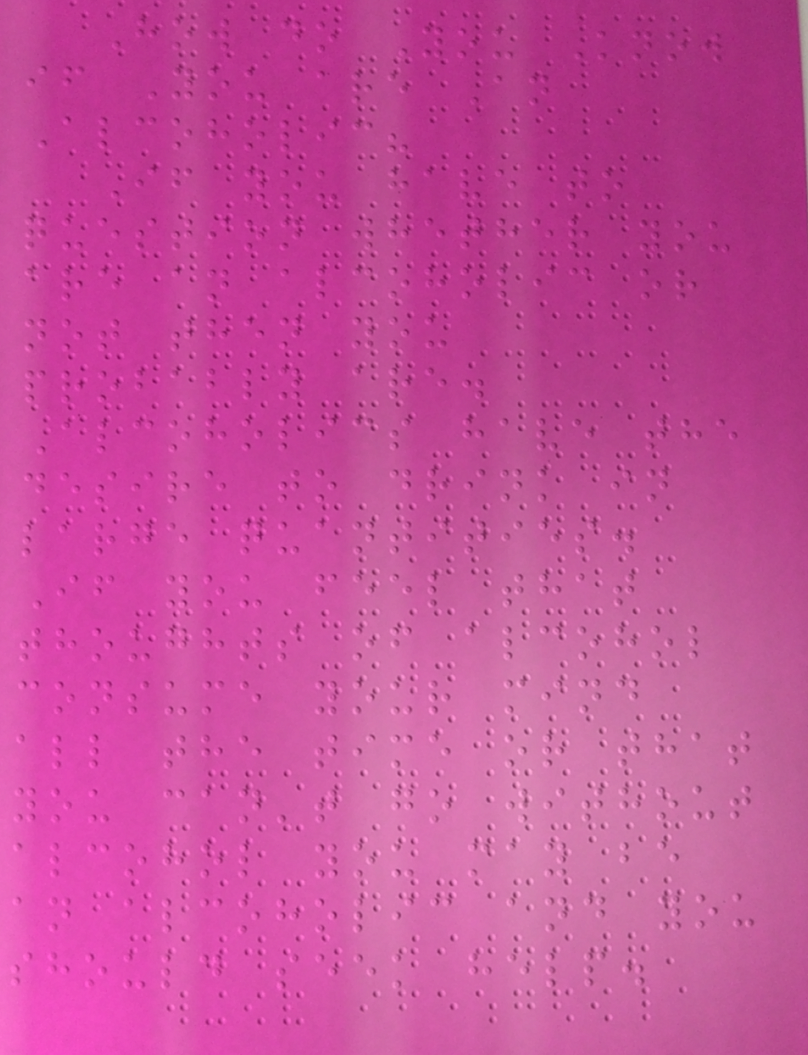How do You Know
if You are An
Alcoholic?
If you have to
question whether you
are an alcoholic or
not then you
probably are.
Alcoholics have the
desire to drink in
large quantities.
If you feel that
thoughts of alcohol
consume your mind
all the time or that
you can't go without
alcohol you may be
an alcoholic and you
should seek help.
